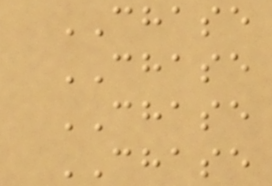CHASE
CHASE
CHASE
CHASE
